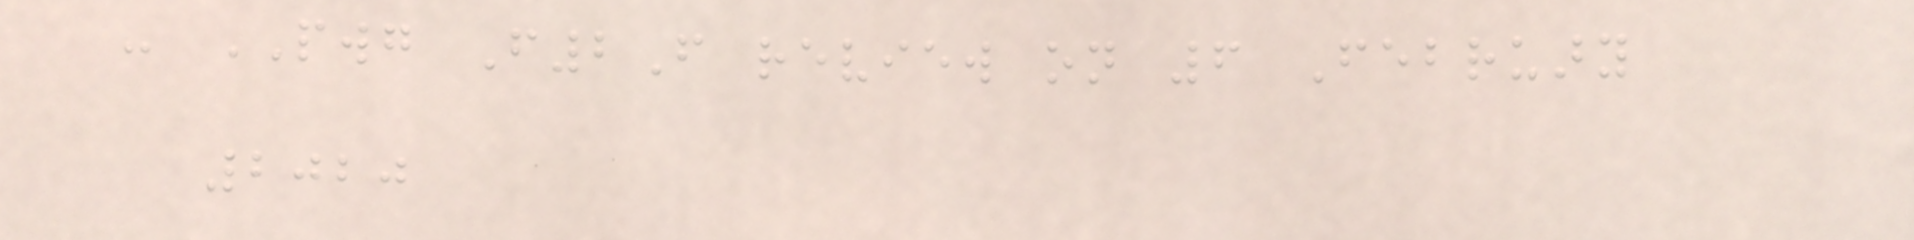- PWG F2F review on 6 February
2020
